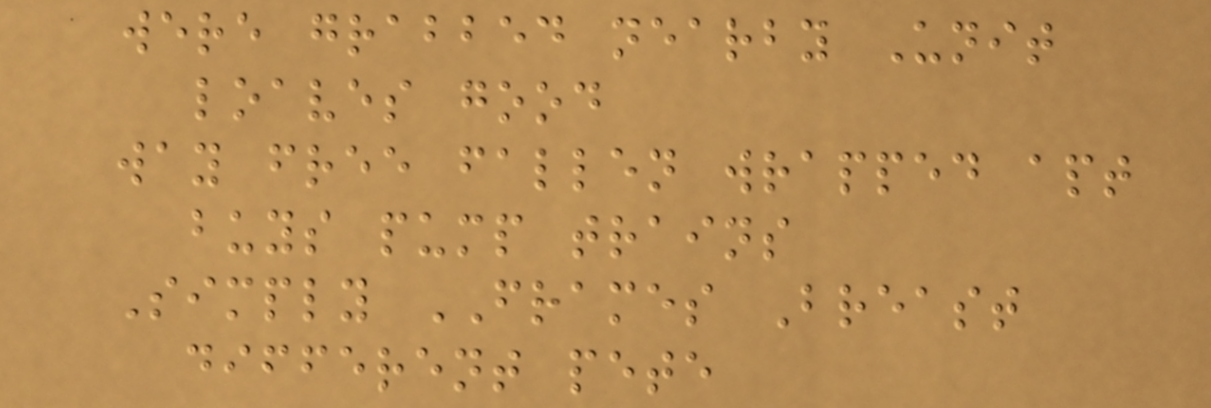were grabbed nearby Unit
loaves good
way free fallen wrapped apt
buys pump trains
Simply FRAMES Breast
different pete
